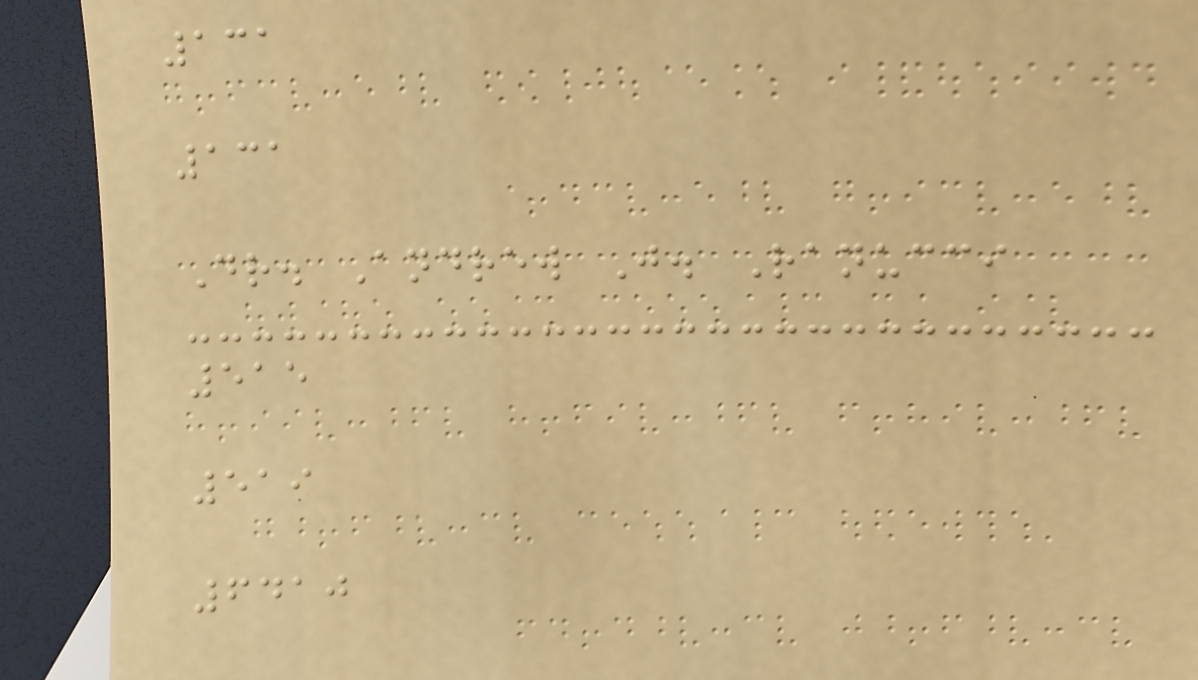131
131
Dr. Andrew J. Ranucci
515
519
6410
